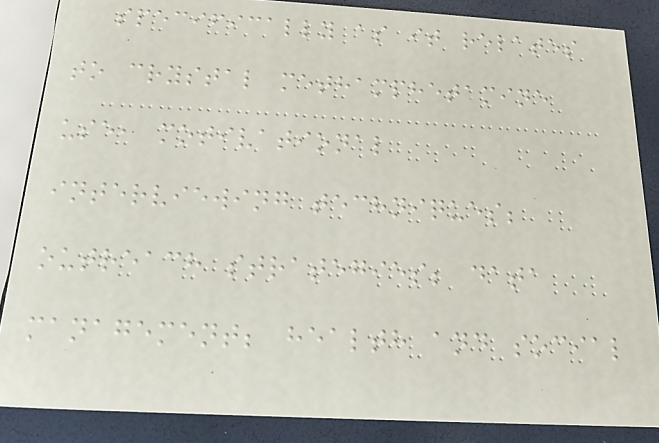specifically as it relates
to crystal methamphetamine
use, motivational
interviewing techniques;
outreach strategies; data
management; health and social
